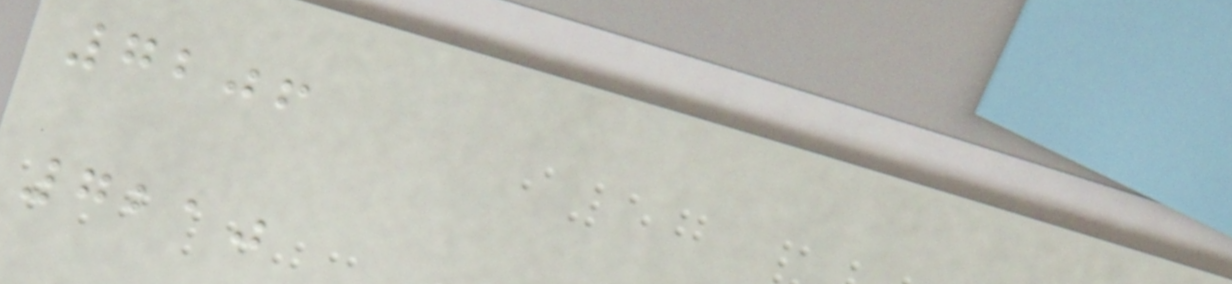7206
7210
